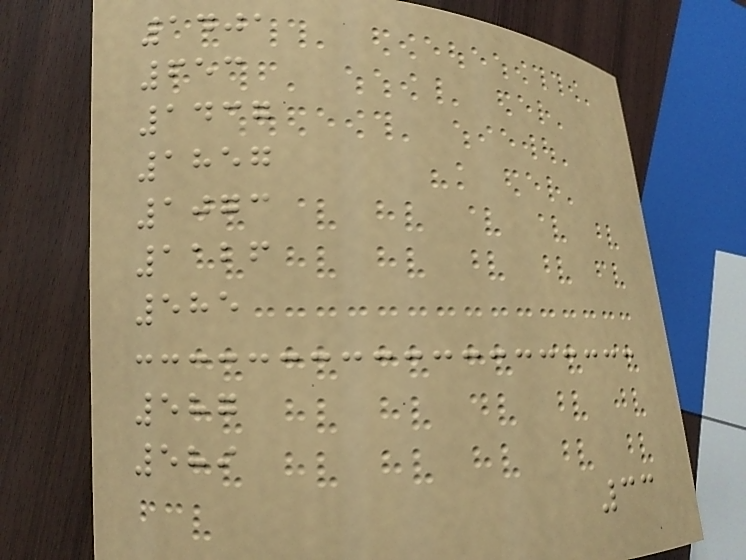1401
653
1437
1857
1073
1126
585
587
589
33
